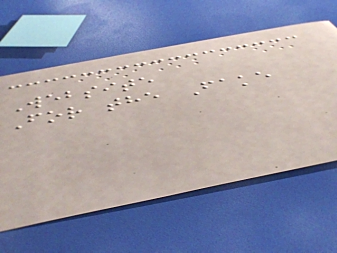Website
For the Fake
